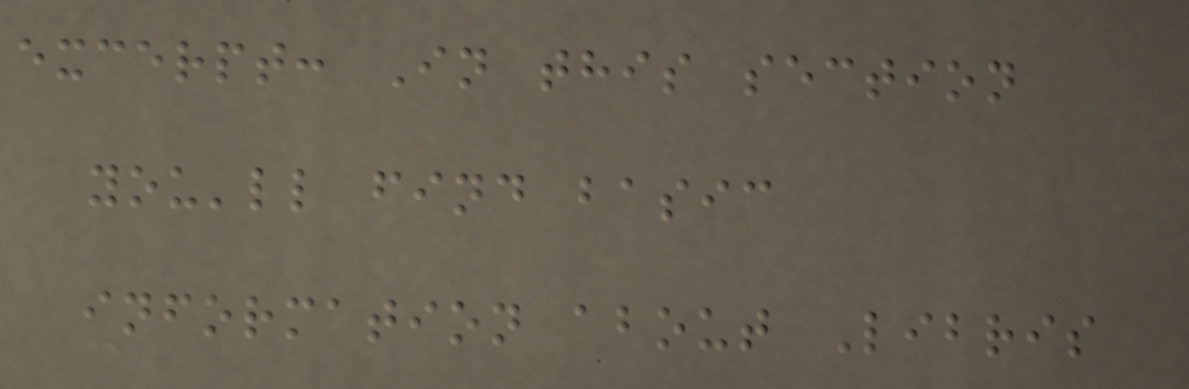excerpt: In this section
you'll find basic
information about Libris
